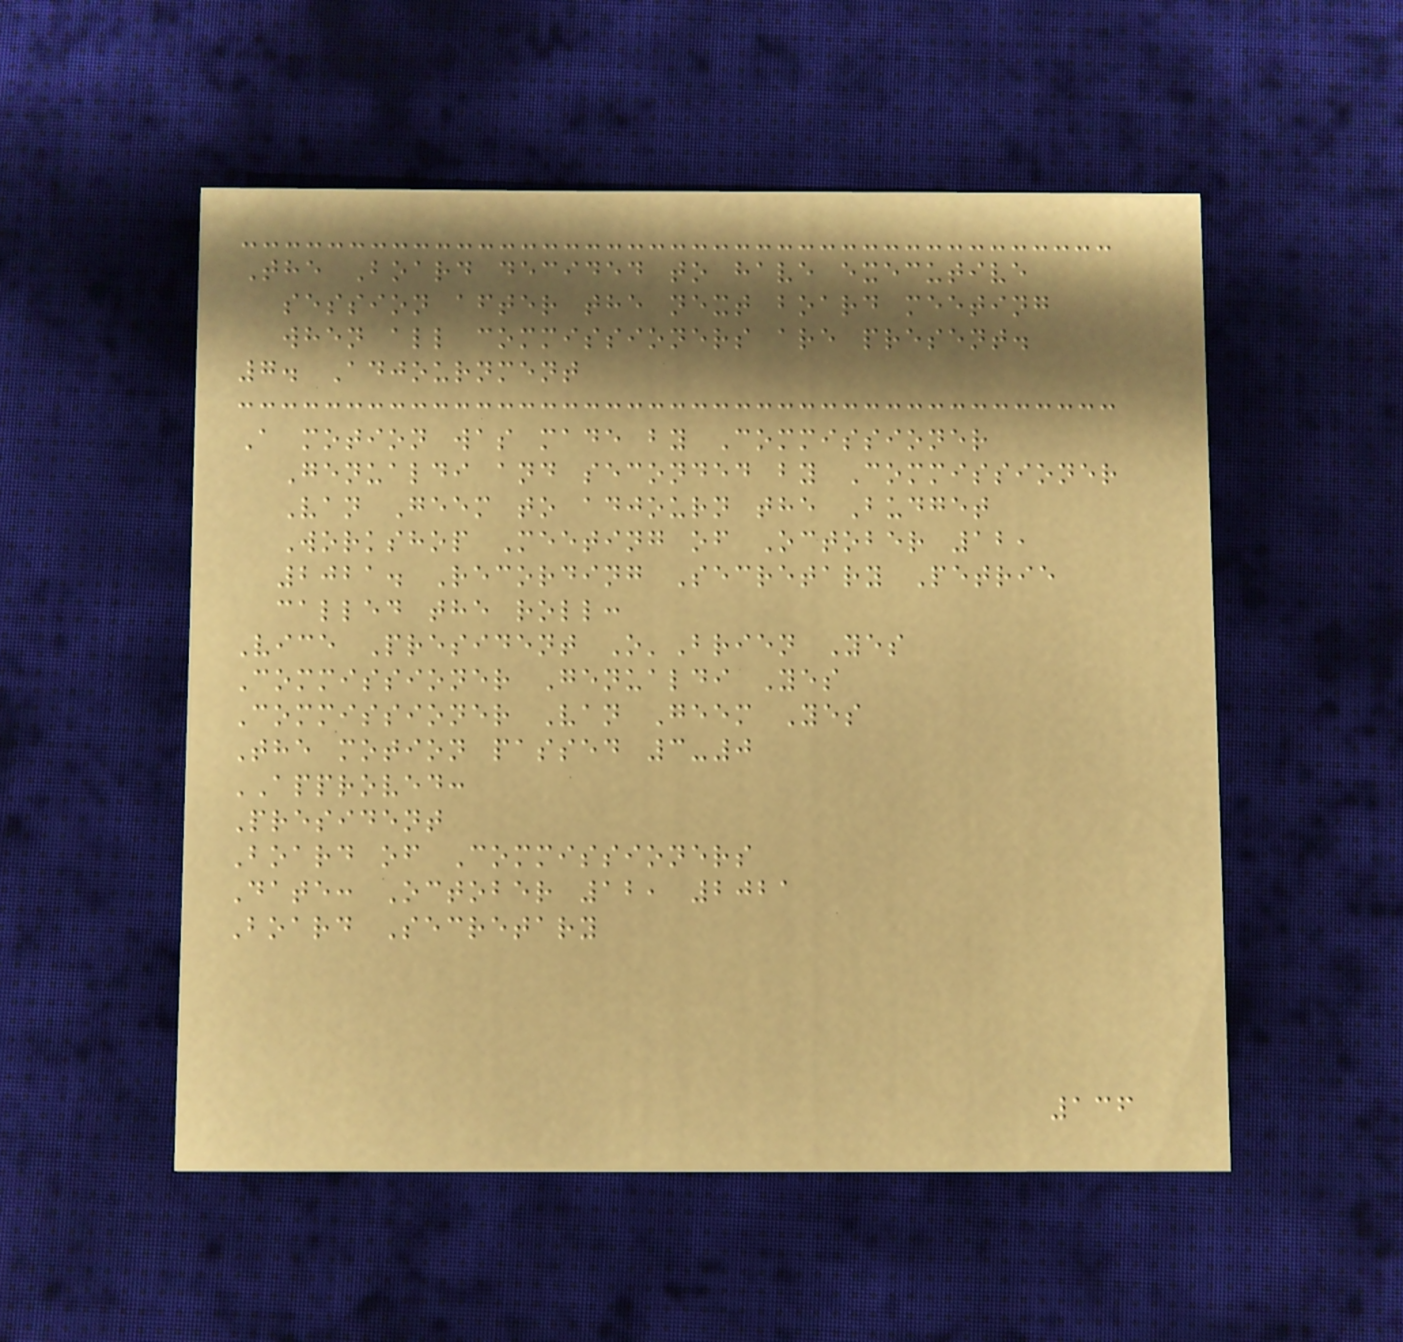The Board decided to have executive
session after the next board meeting
when all commissioners are present.
7. Adjournment
A motion was made by Commissioner
Genualdi and seconded by Commissioner
Van Geem to adjourn the Budget
Workshop Meeting of October 12,
2021. Recording Secretary Petrie
called the roll:
Vice President O'Brien Yes
Commissioner Genualdi Yes
Commissioner Van Geem Yes
The motion passed 3-0
APPROVED:
President
Board of Commissioners
Date: October 12, 2021
Board Secretary
136
